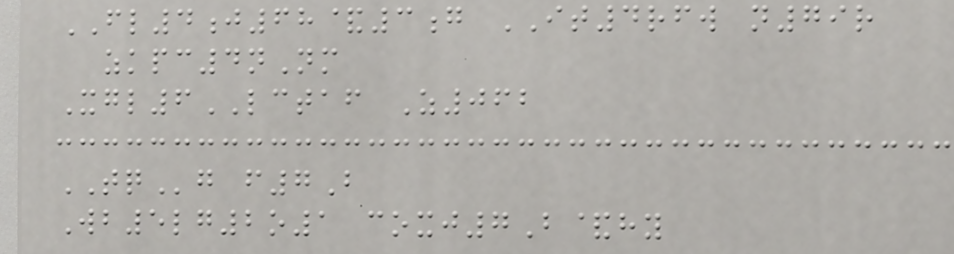FL4j68&3g IT4rfw n79r
zkpc4nNm
Xgl6LCTAF Z062
TQg f7B
Wb5lg2o1 coxj7B&hy
